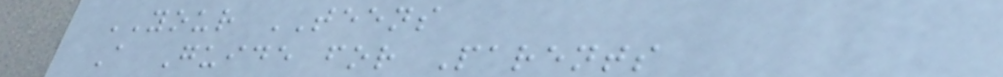YOUR TEENS
A Guide for Parents
